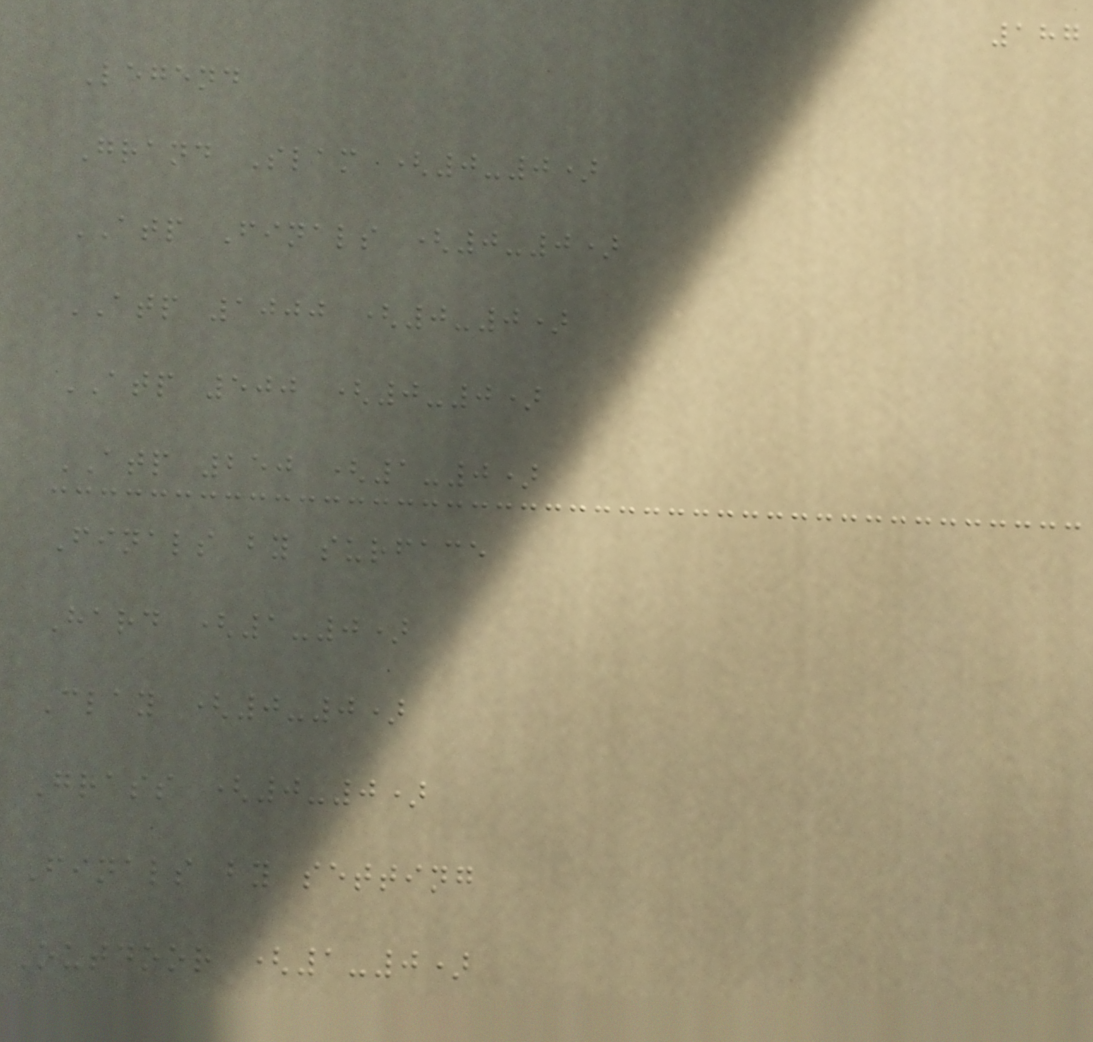187
Legend
Grand Slam (0-0)
ATP Finals (0-0)
ATP 1000 (0-0)
ATP 500 (0-0)
ATP 250 (1-0)
Finals by surface
Hard (1-0)
Clay (0-0)
Grass (0-0)
Finals by setting
Outdoor (1-0)
